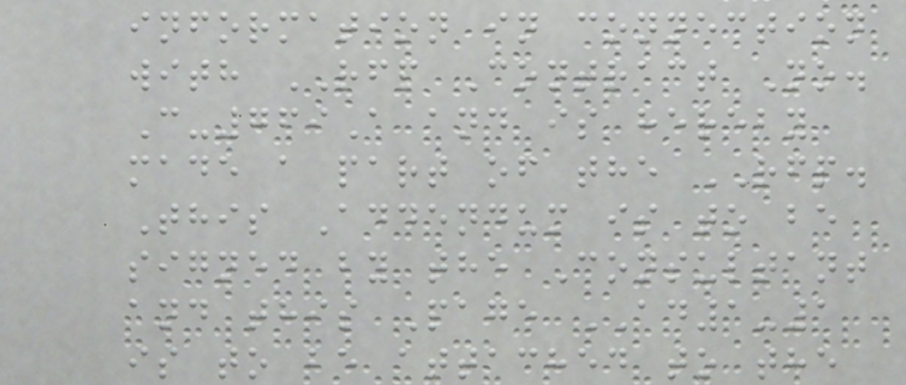information in connection
with RFP Contract No.
C-769A and is hereby
made a part of the RFP.
This Addendum is to be
signed by the Consultant
and this Page AD1-1
is to be attached to the
